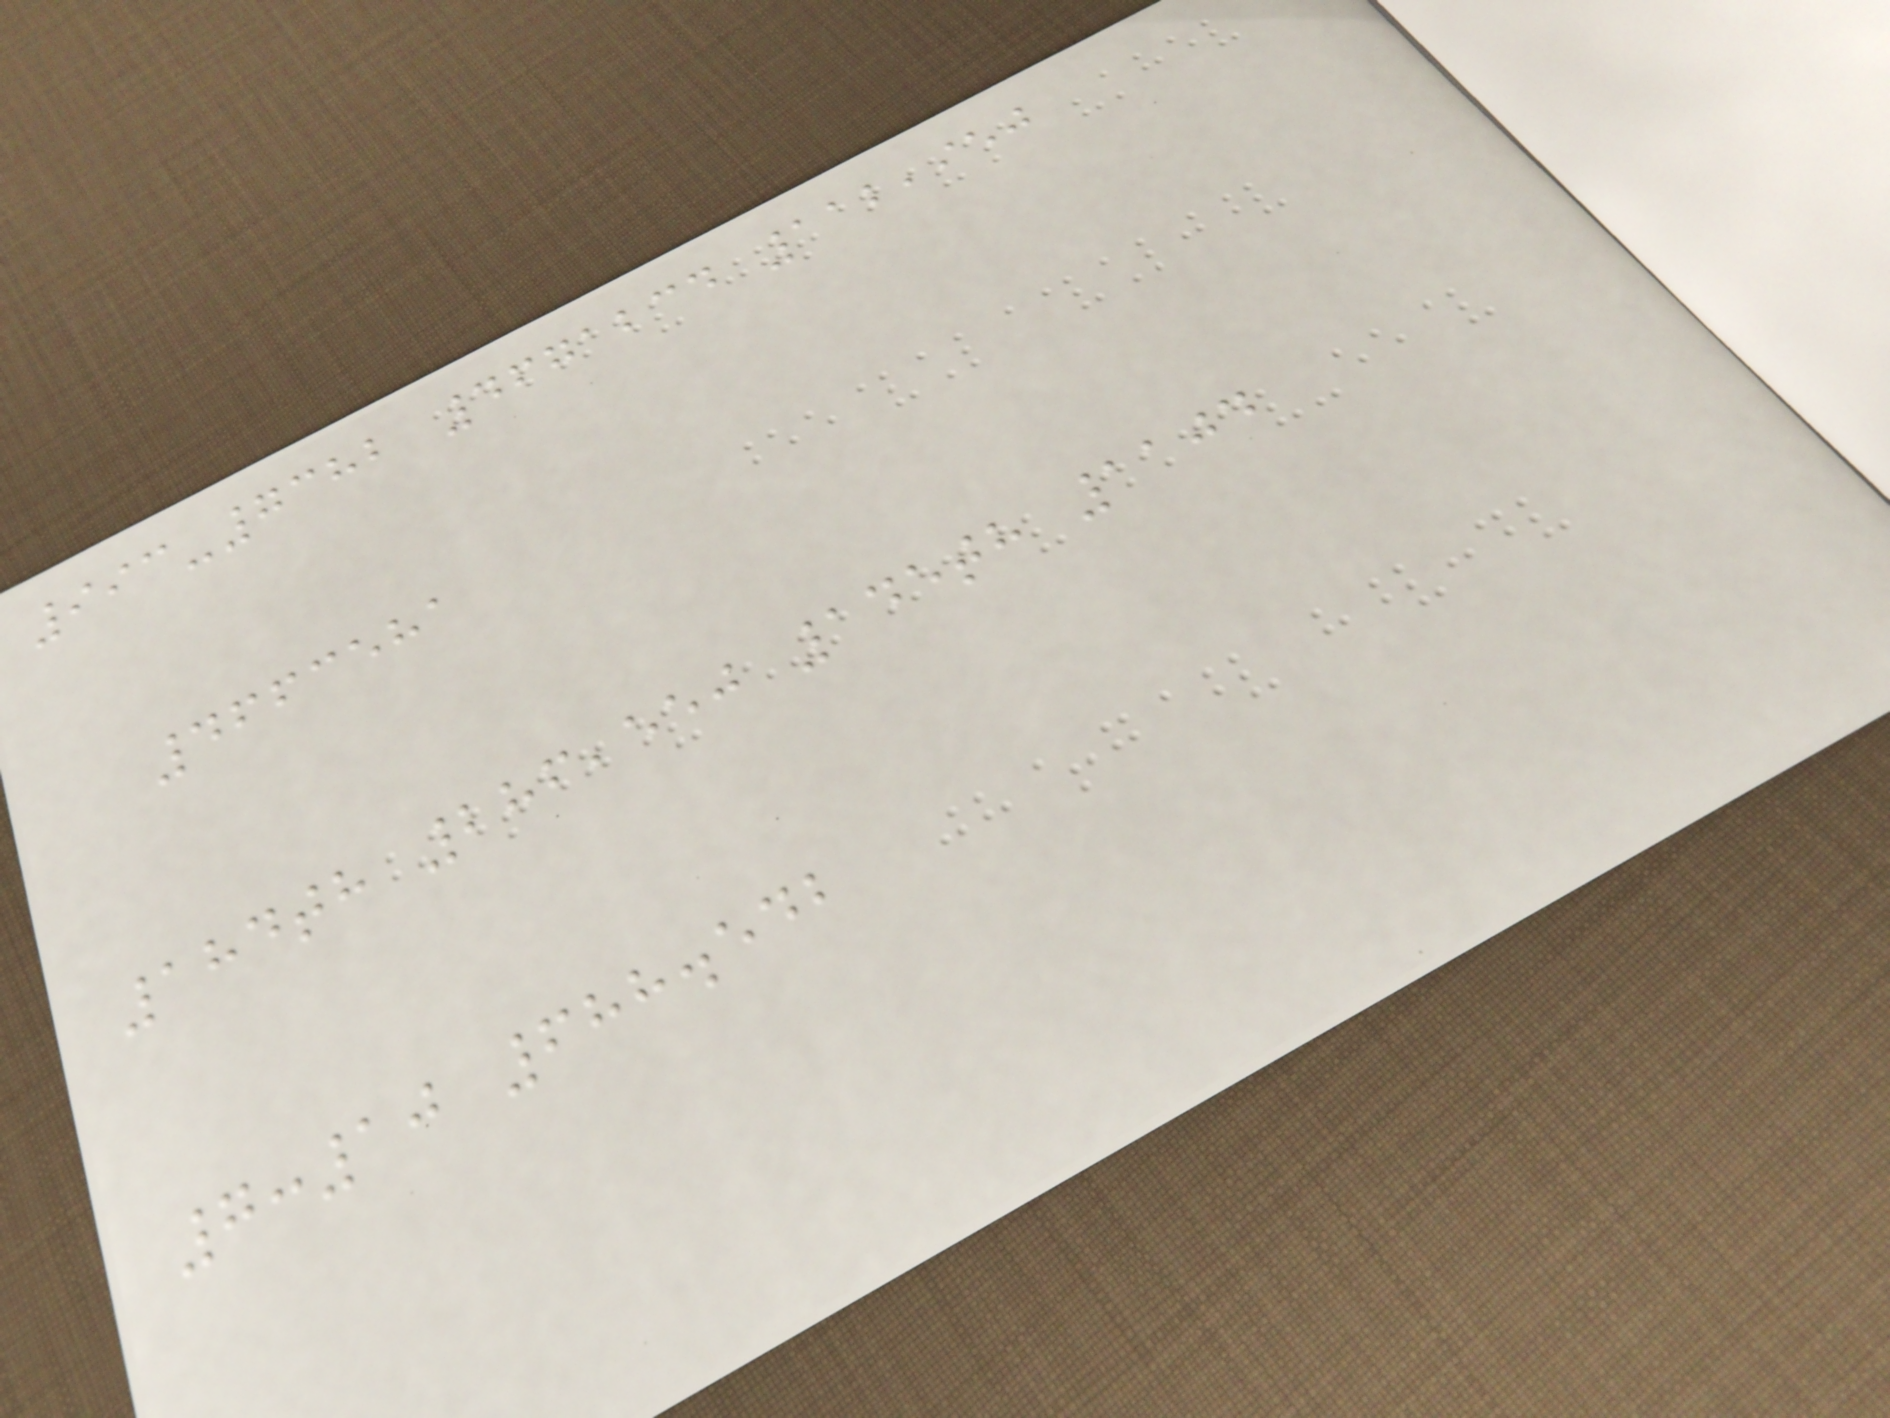993-7382 4671234 112,950
4663581
184th 286,550 145th 1104
7:10 688.542
